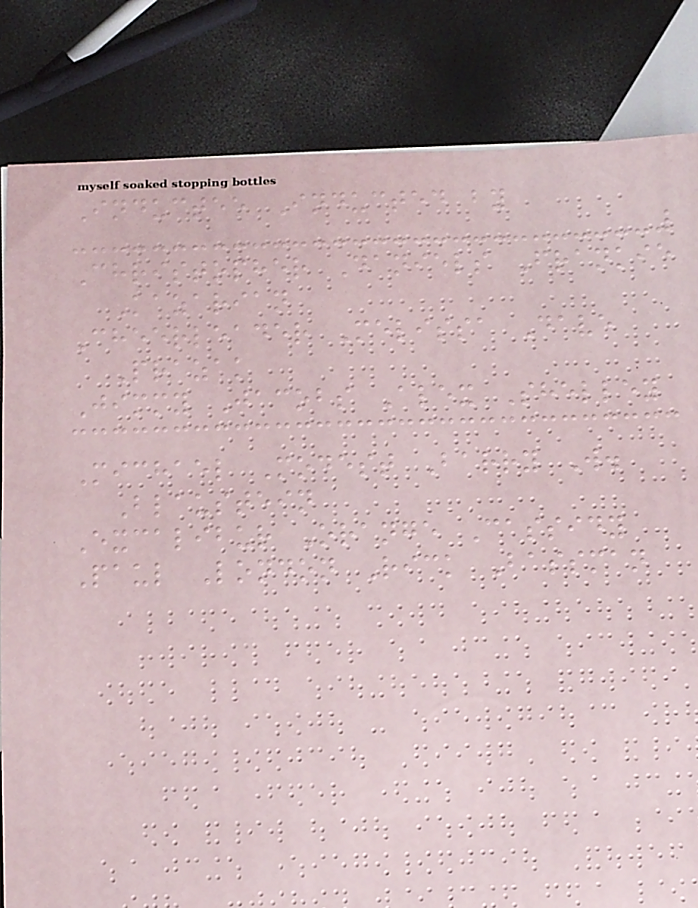Inductee Inducted by
Christopher Daniels Frankie
Kazarian
Cheerleader Melissa Dave
Prazak
Jimmy Jacobs Alex Shelley
Michael Modest Barry W.
Blaustein
Excalibur Orange Cassidy
Paul London Rick Bassman
